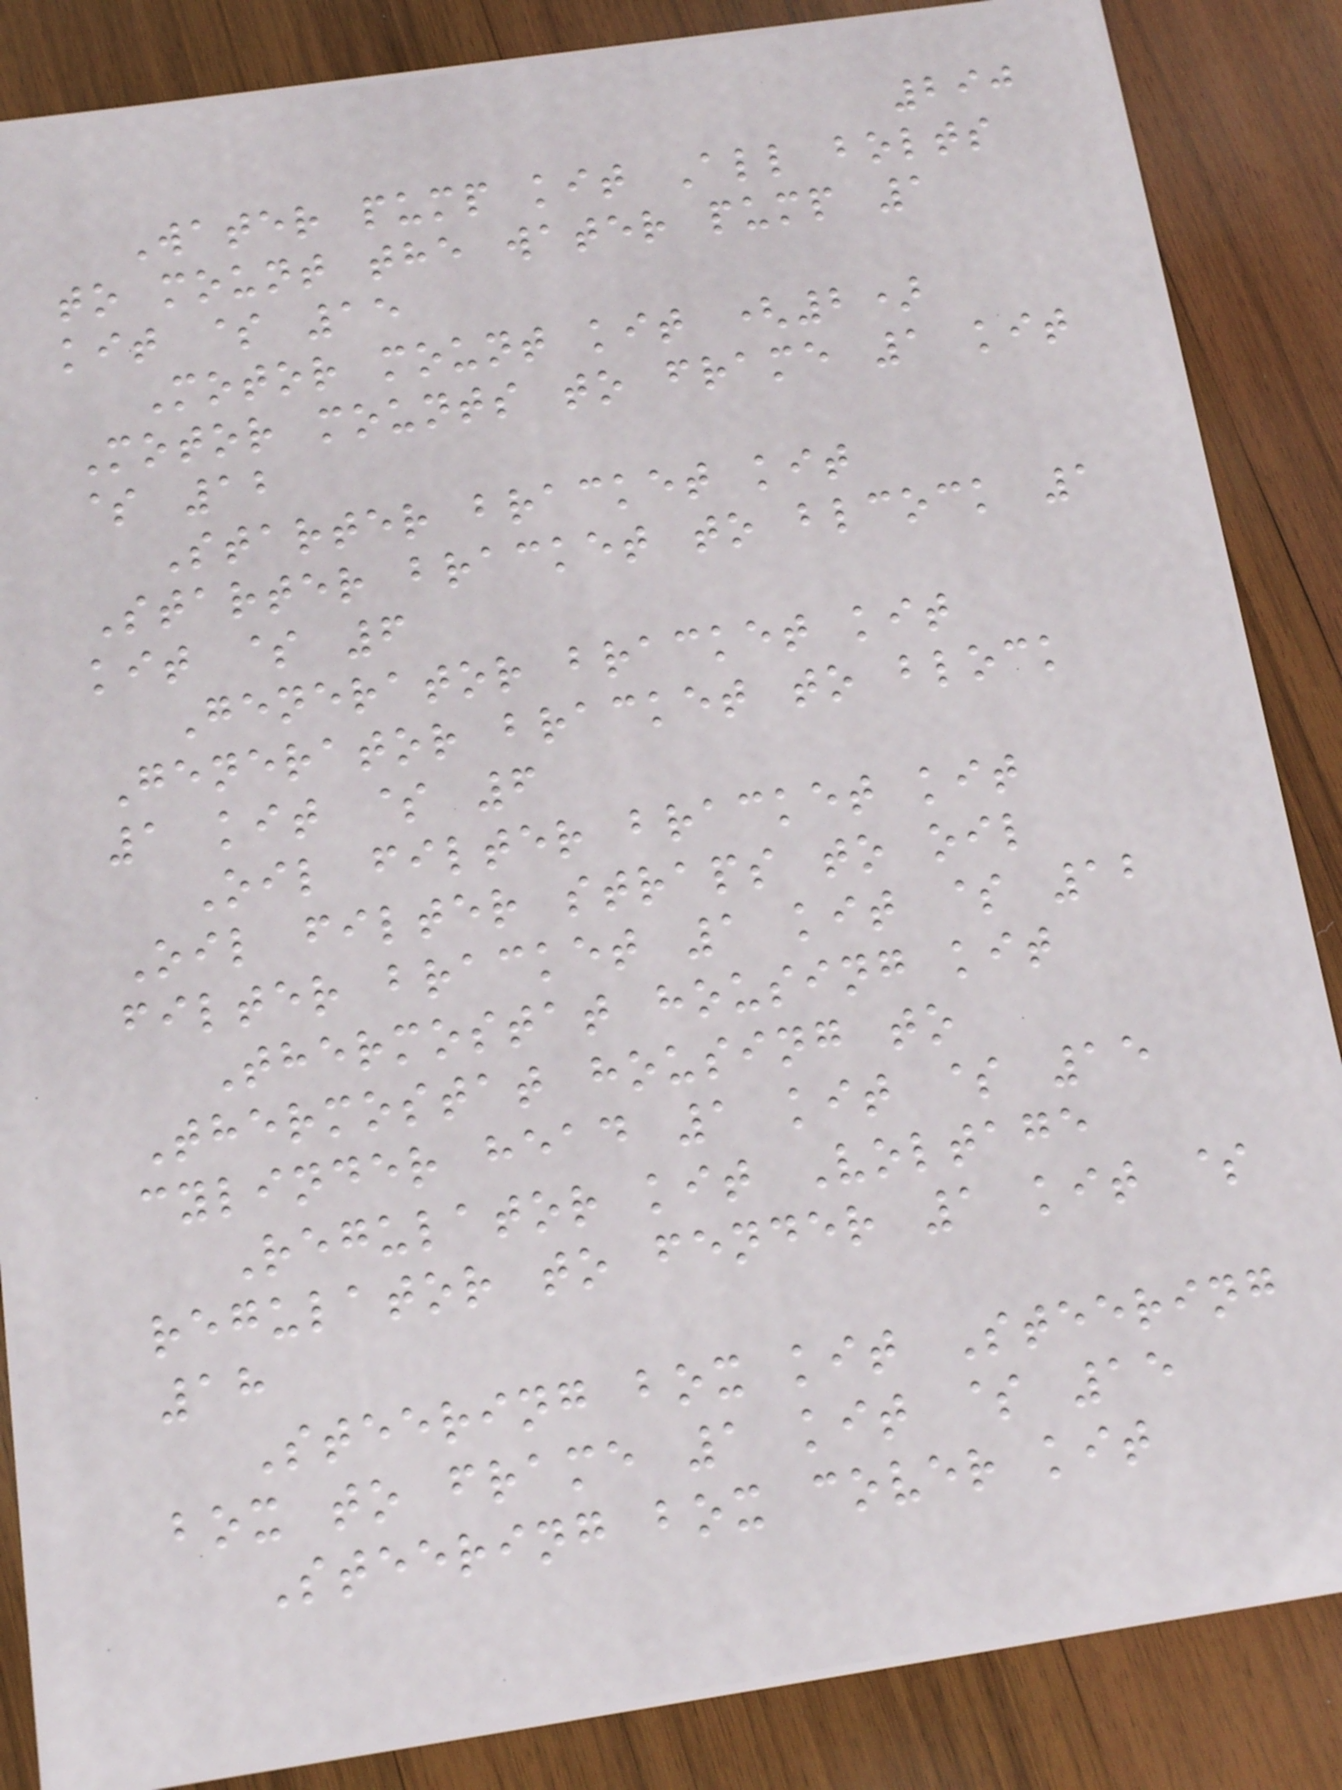290
Water pump kit All bolts
to mount the water pump 1
kit $ 15
Motor mount kit (2)
Motor mounts to frame 1 kit
$ 12
Starter bracket kit
Starter bracket to blcock 1
kit $ 6
Generator bracket kit
Generator bracket to block
1 kit $ 6
Oil filter bracket kit
Oil filter straps to oil
filter bracket 1 kit $ 12
Thermostat housing kit
Thermostat housing to
cylinder head 1 kit $ 15
Regulator kit Voltage
regulator to fender 1 kit $
18
Steering box kit Steering
box to frame 1 kit $ 15
Steering box cover kit
